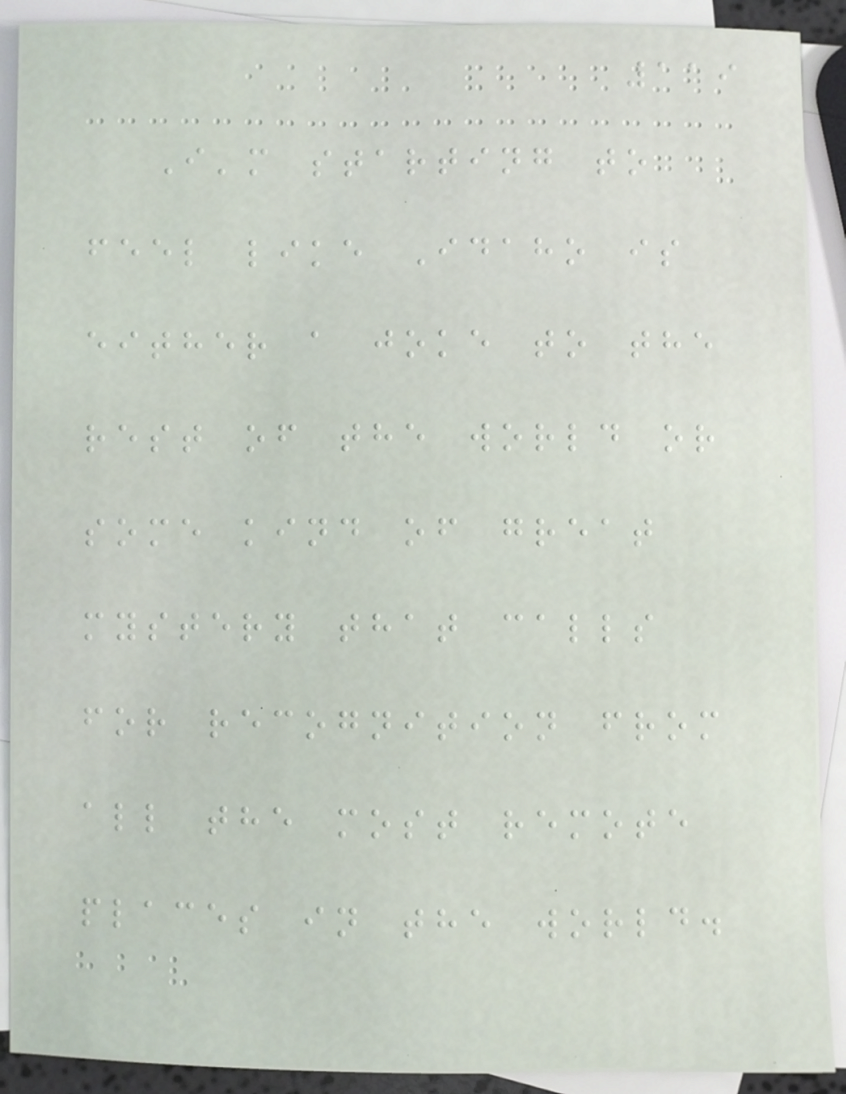119
I'm starting to
feel like Idaho is
either a joke to the
rest of the world or
some kind of great
mystery that calls
for recognition from
all the most remote
places in the world.
